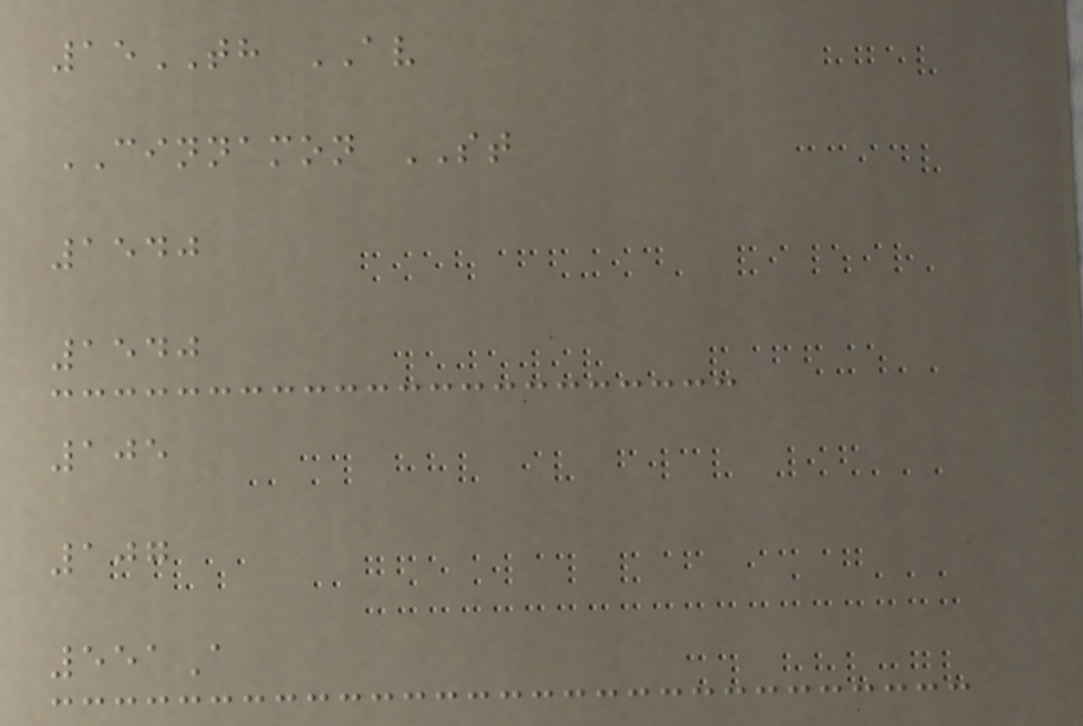15TH AV
CINNAMON ST
1540
1540
105
107
551A
